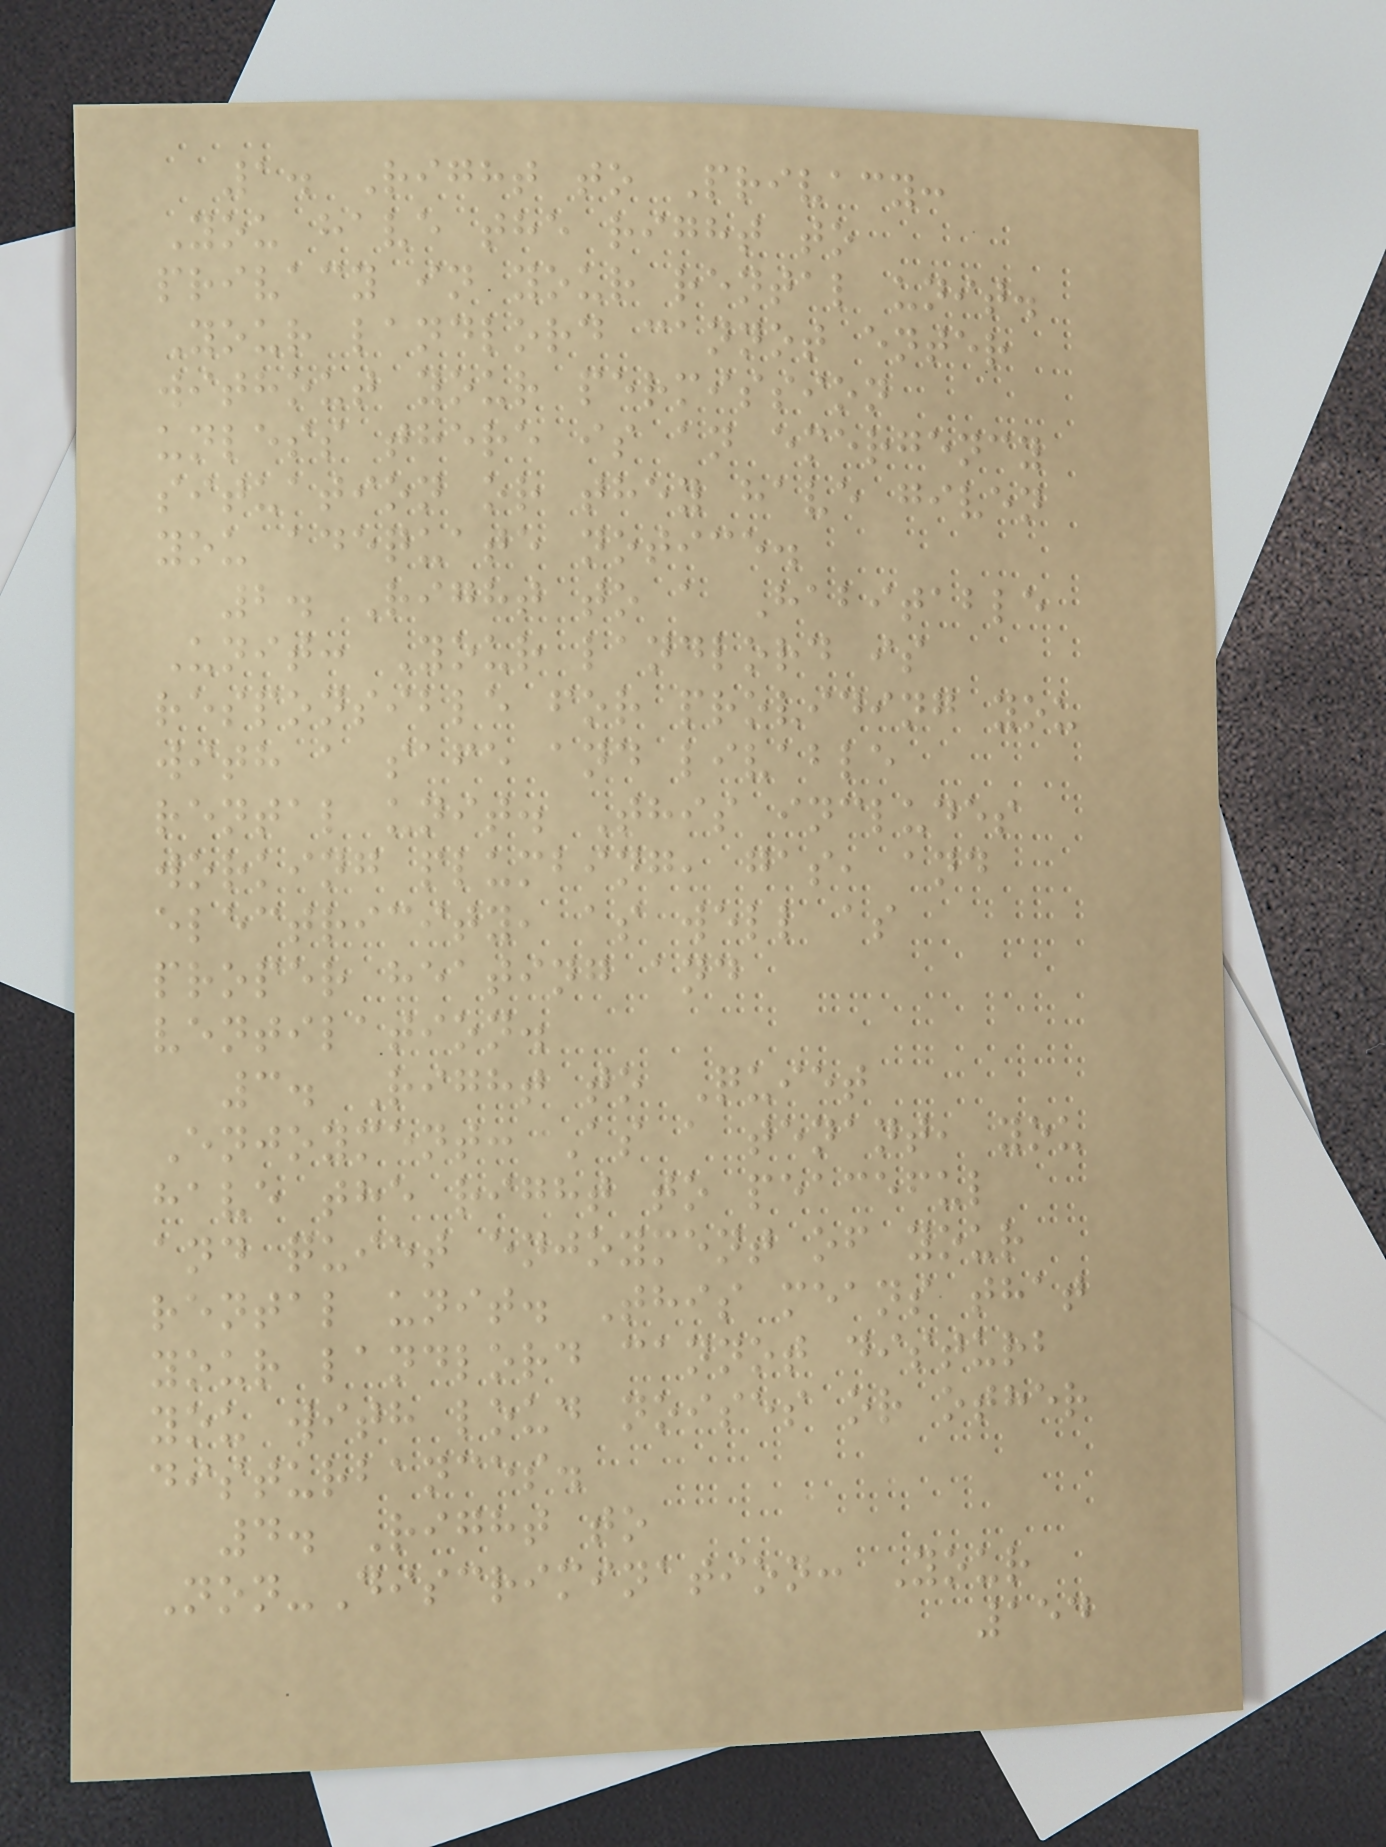1. Right to Privacy:
You have the right to
privacy in your rental unit.
Your landlord cannot enter
without your permission
unless there is an emergency
situation or they have given
you adequate notice.
2. Right to a Habitable
Unit: Your landlord is
responsible for providing you
with a safe and livable
rental unit. This includes
working plumbing, gas, and
electricity, as well as
proper heating and
ventilation.
3. Right to Quiet
Enjoyment: As a tenant, you
have the right to peaceful
and quiet enjoyment of your
rental unit. This means that
your landlord cannot disturb
you with loud noises or other
disturbances.
4. Right to
Non-Discrimination: Your
154
